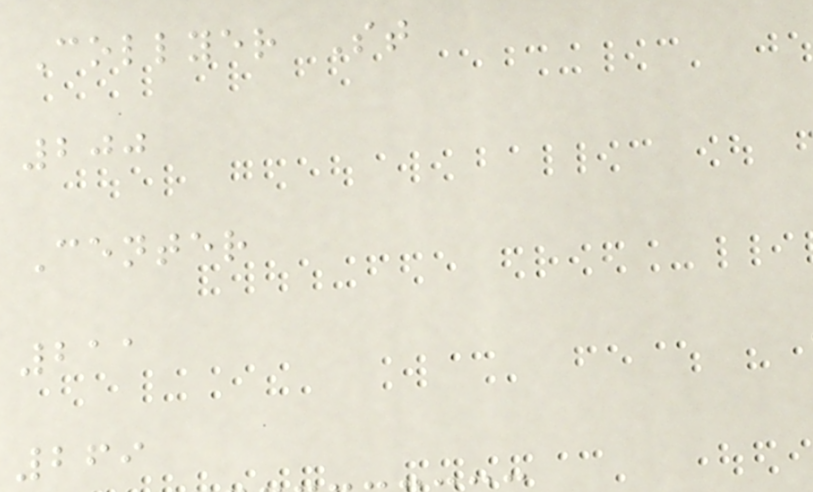Collyer St
200
Center
211
269
